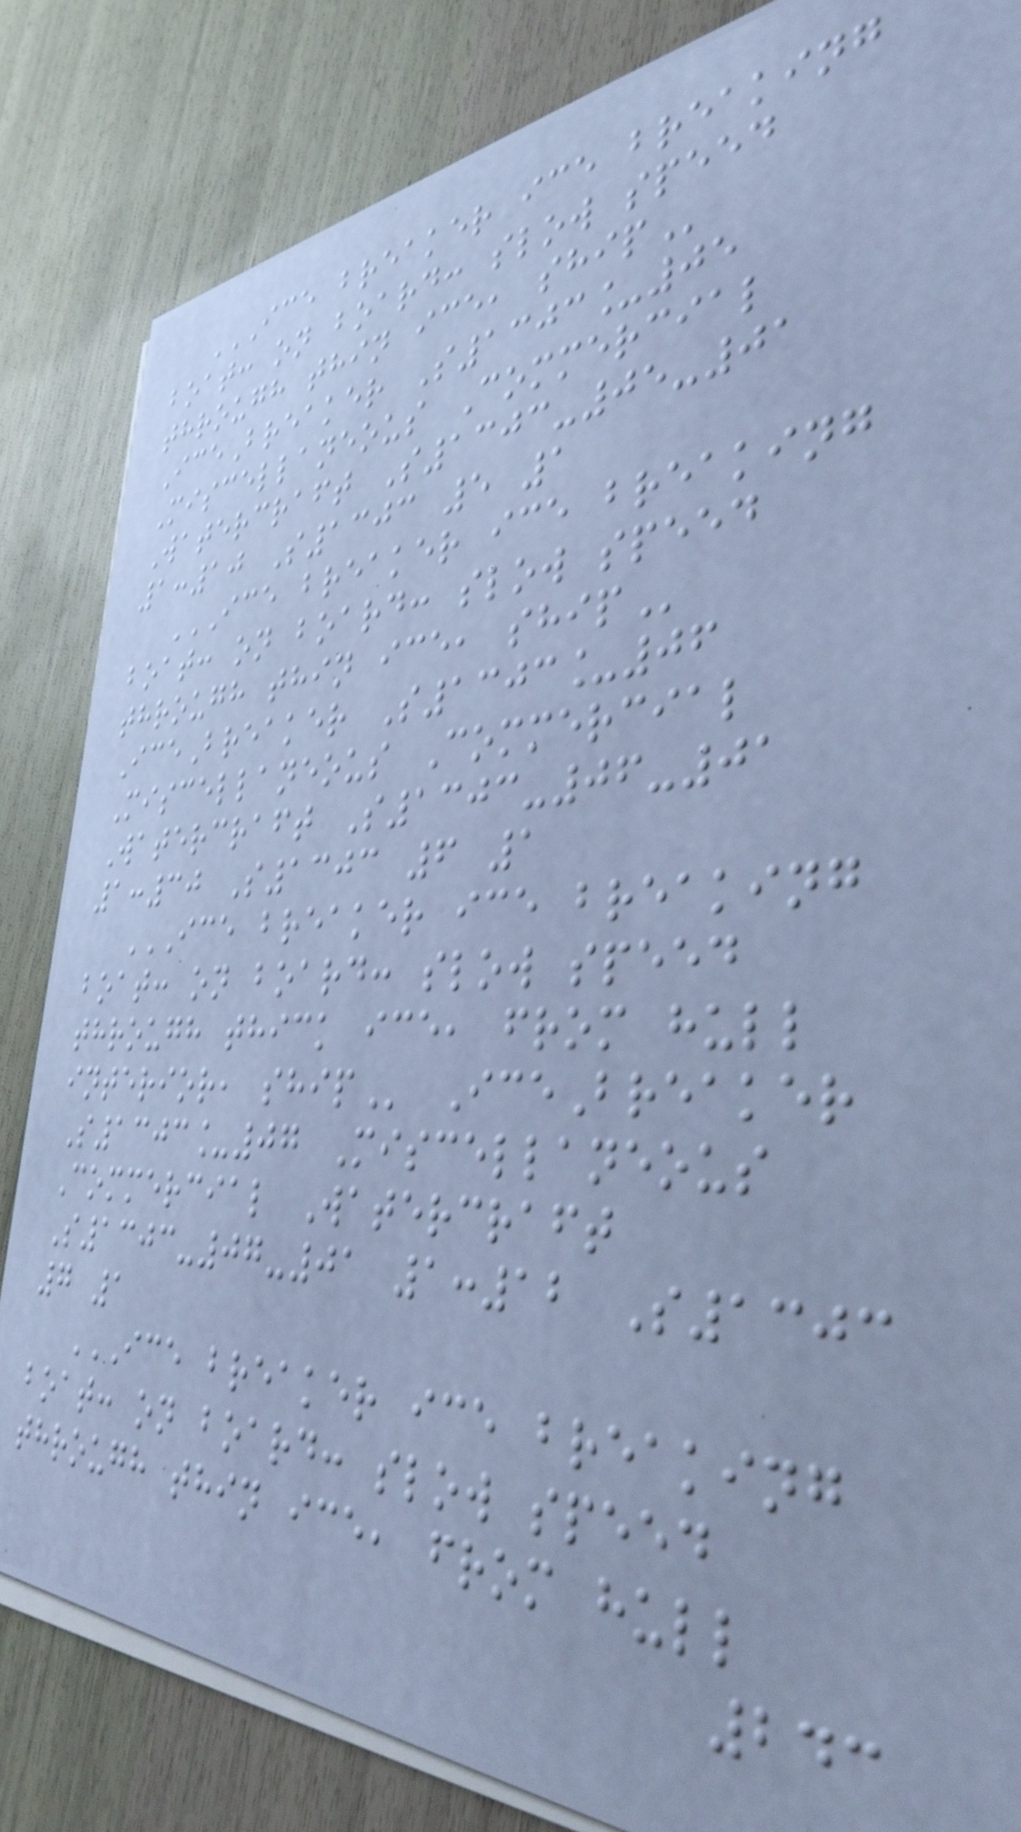ICE BREAKER ICE BREAKING
BOAT: ON BOARD: SLOW SPEED
THROUGH THIN ICE, SHIP
IceBreaker S1303_05
Miscellaneous Commercial
Watercraft S1303-05-01
1:10 S1303 5 1
ICE BREAKER ICE BREAKING
BOAT: ON BOARD: SLOW SPEED
THROUGH THIN ICE, SHIP
IceBreaker S1303_06
Miscellaneous Commercial
Watercraft S1303-06-01
1:30 S1303 6 1
ICE BREAKER ICE BREAKING
BOAT: ON BOARD: SLOW SPEED
THROUGH THICK ICE, FROM HULL
INTERIOR, SHIP IceBreaker
S1303_07 Miscellaneous
Commercial Watercraft
S1303-07-01 1:12 S1303
7 1
ICE BREAKER ICE BREAKING
BOAT: ON BOARD: SLOW SPEED
THROUGH THIN ICE, FROM HULL
243
